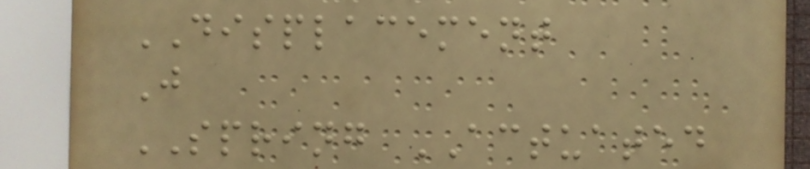DISPLACEMENT
J
SPRING ACTUATED
